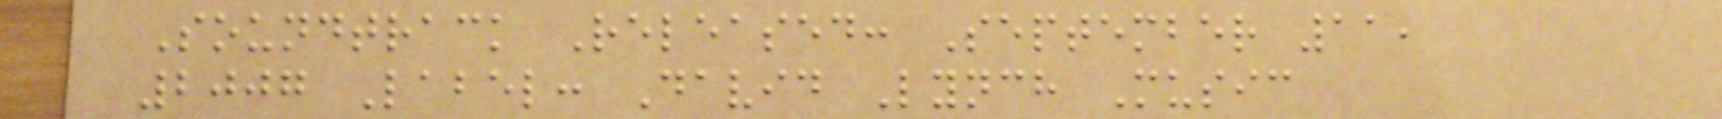Soundtrack Released: September 11,
2007 Label: David Lynch Music
